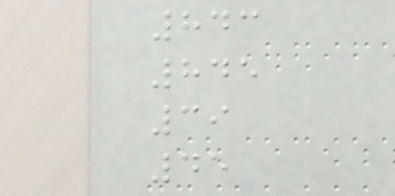843
845
39
45
